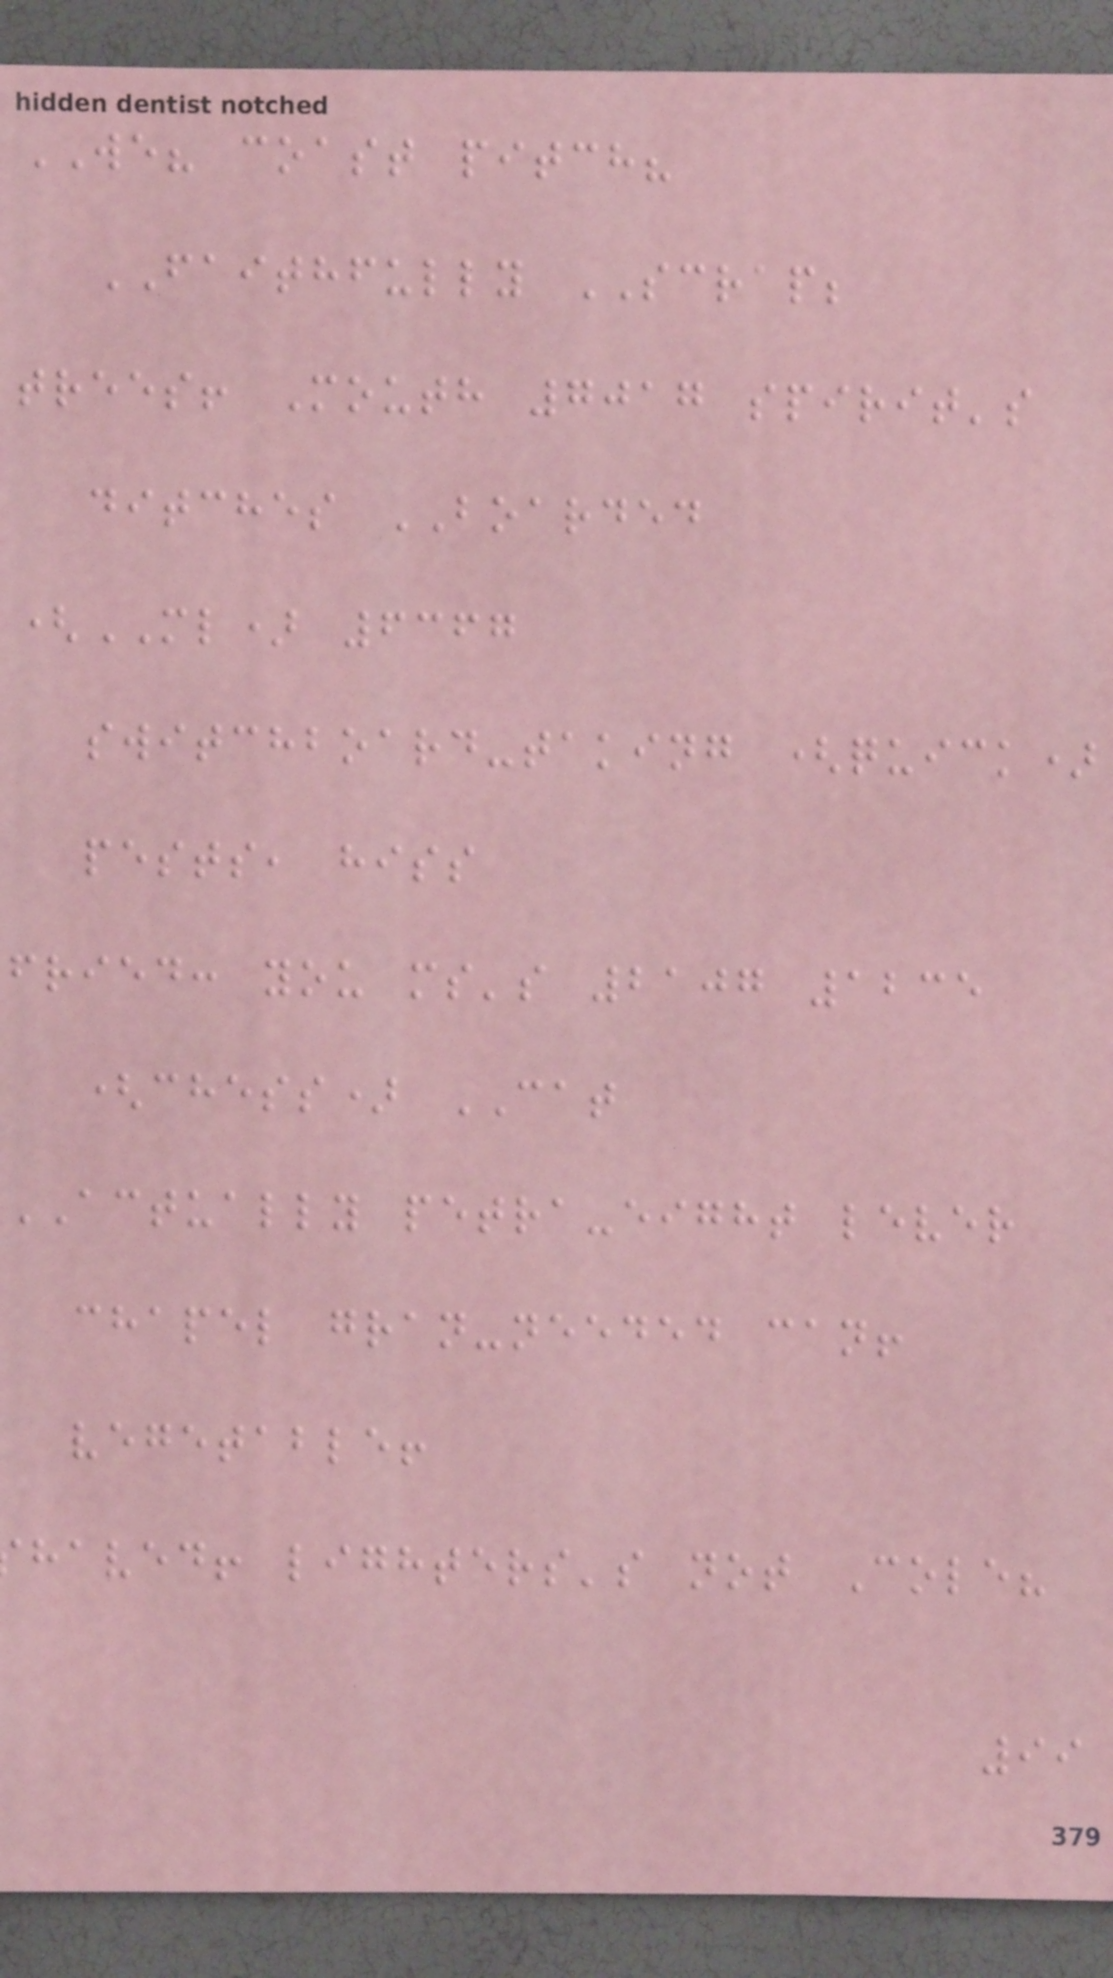WE? coast pitch?
FAITHFULLY SCRAP;
trees! Mouth 7017 spirit's
ditches BOARDED
(ML) 6367
switchboard-taking (quick)
pests, hiss
fried: you ms's 2107 1235
(chess) CAT
ACTUALLY petra-eight lever
chapel gran-needed can!
vegetable!
haved! lighters's not Cole?
99
